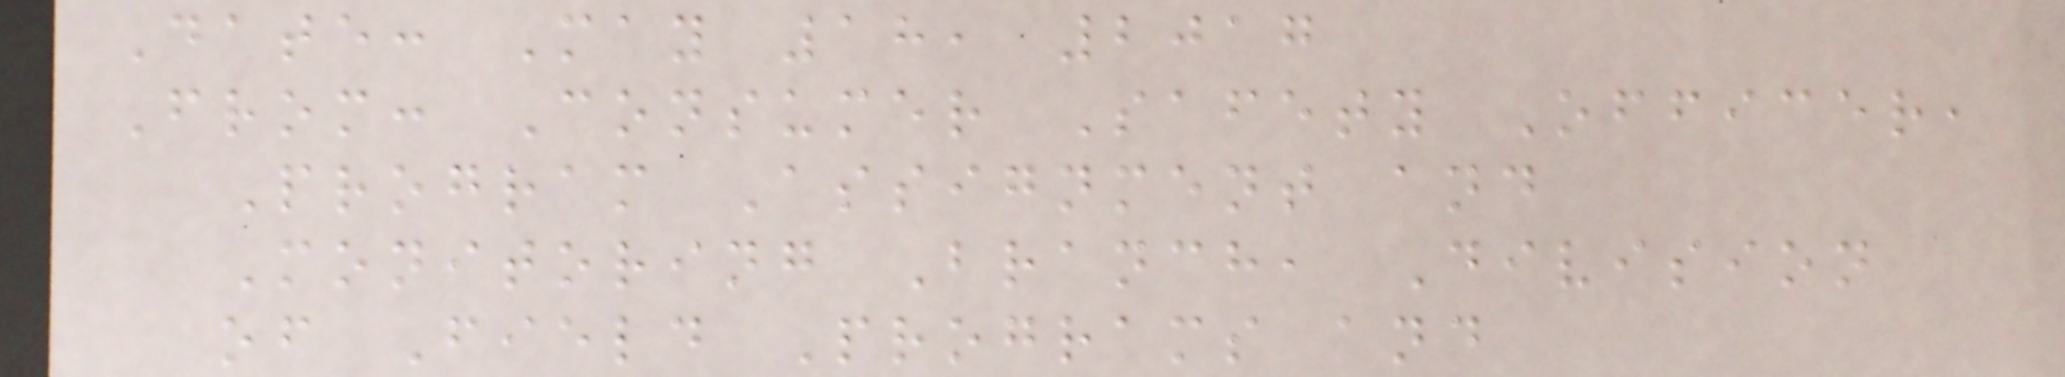Date: May 18, 2017
From: Consumer Safety Officer,
Program Assignment and
Monitoring Branch, Division
of Field Programs and
